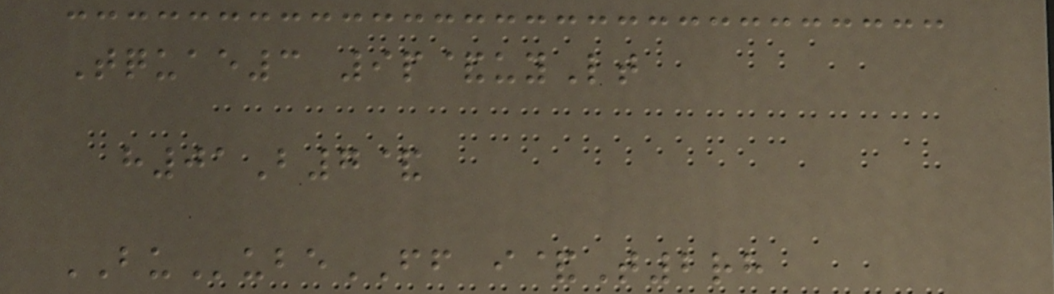Tquae3 9p&uyLt
h01B7&
BUubeFF i&T2rh
